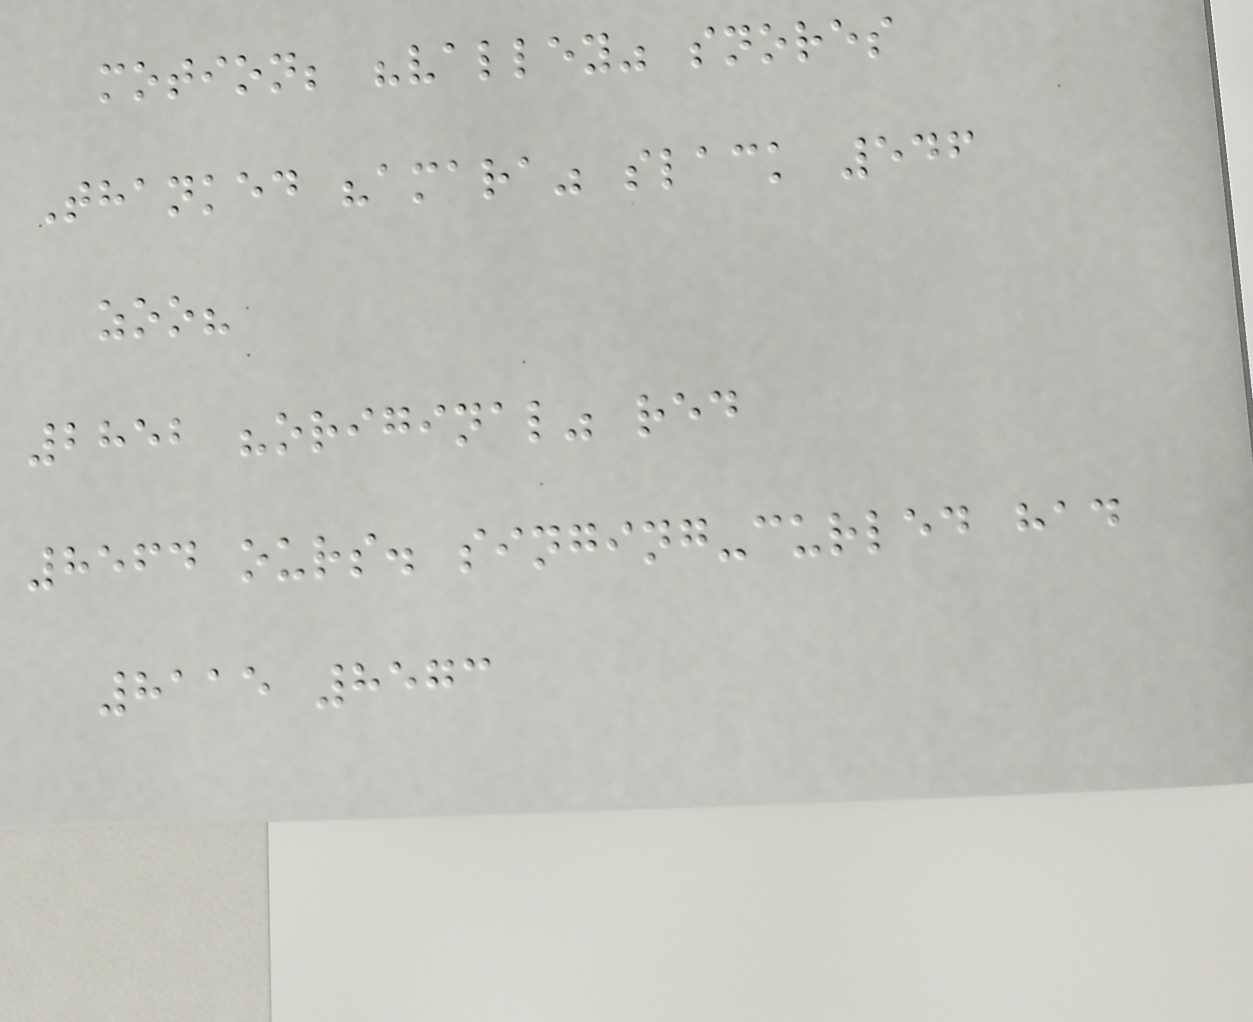motion; "valley" snores
Thanked "amara" slack 546
zoo?
2852 "original" red
8564 ours. singing-curled had
8115 8573
